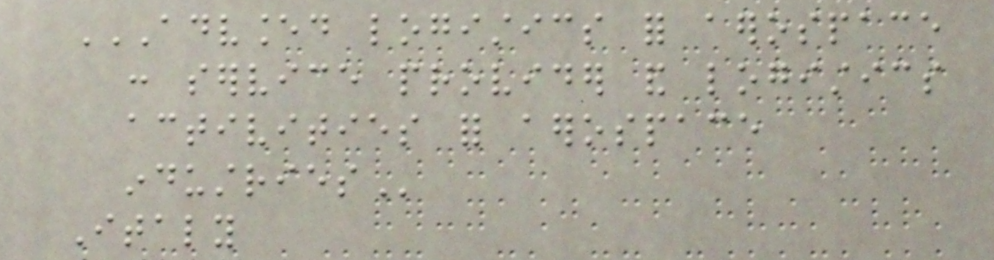ADVANCED LOGISTICS FOR AEROSPACE
: SERVICE PROVIDER AND LOGISTICS
ACTIVITIES FOR AEROSPACE
INDUSTRIES
Italy
